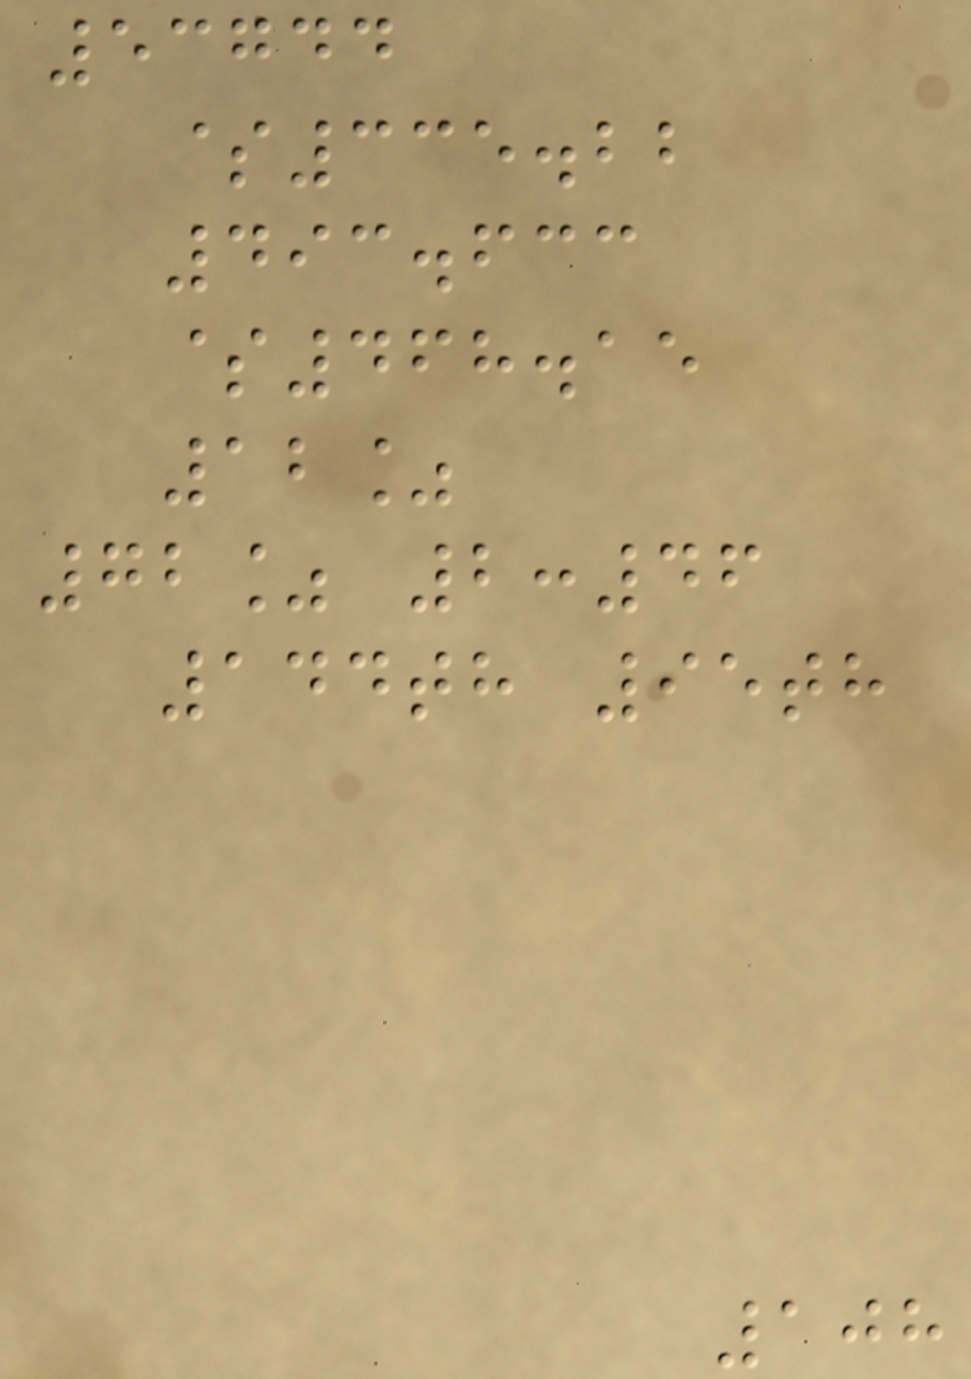53744
$335.22
493.633
$468.15
12%
72% 2:46
144th 95th
108
